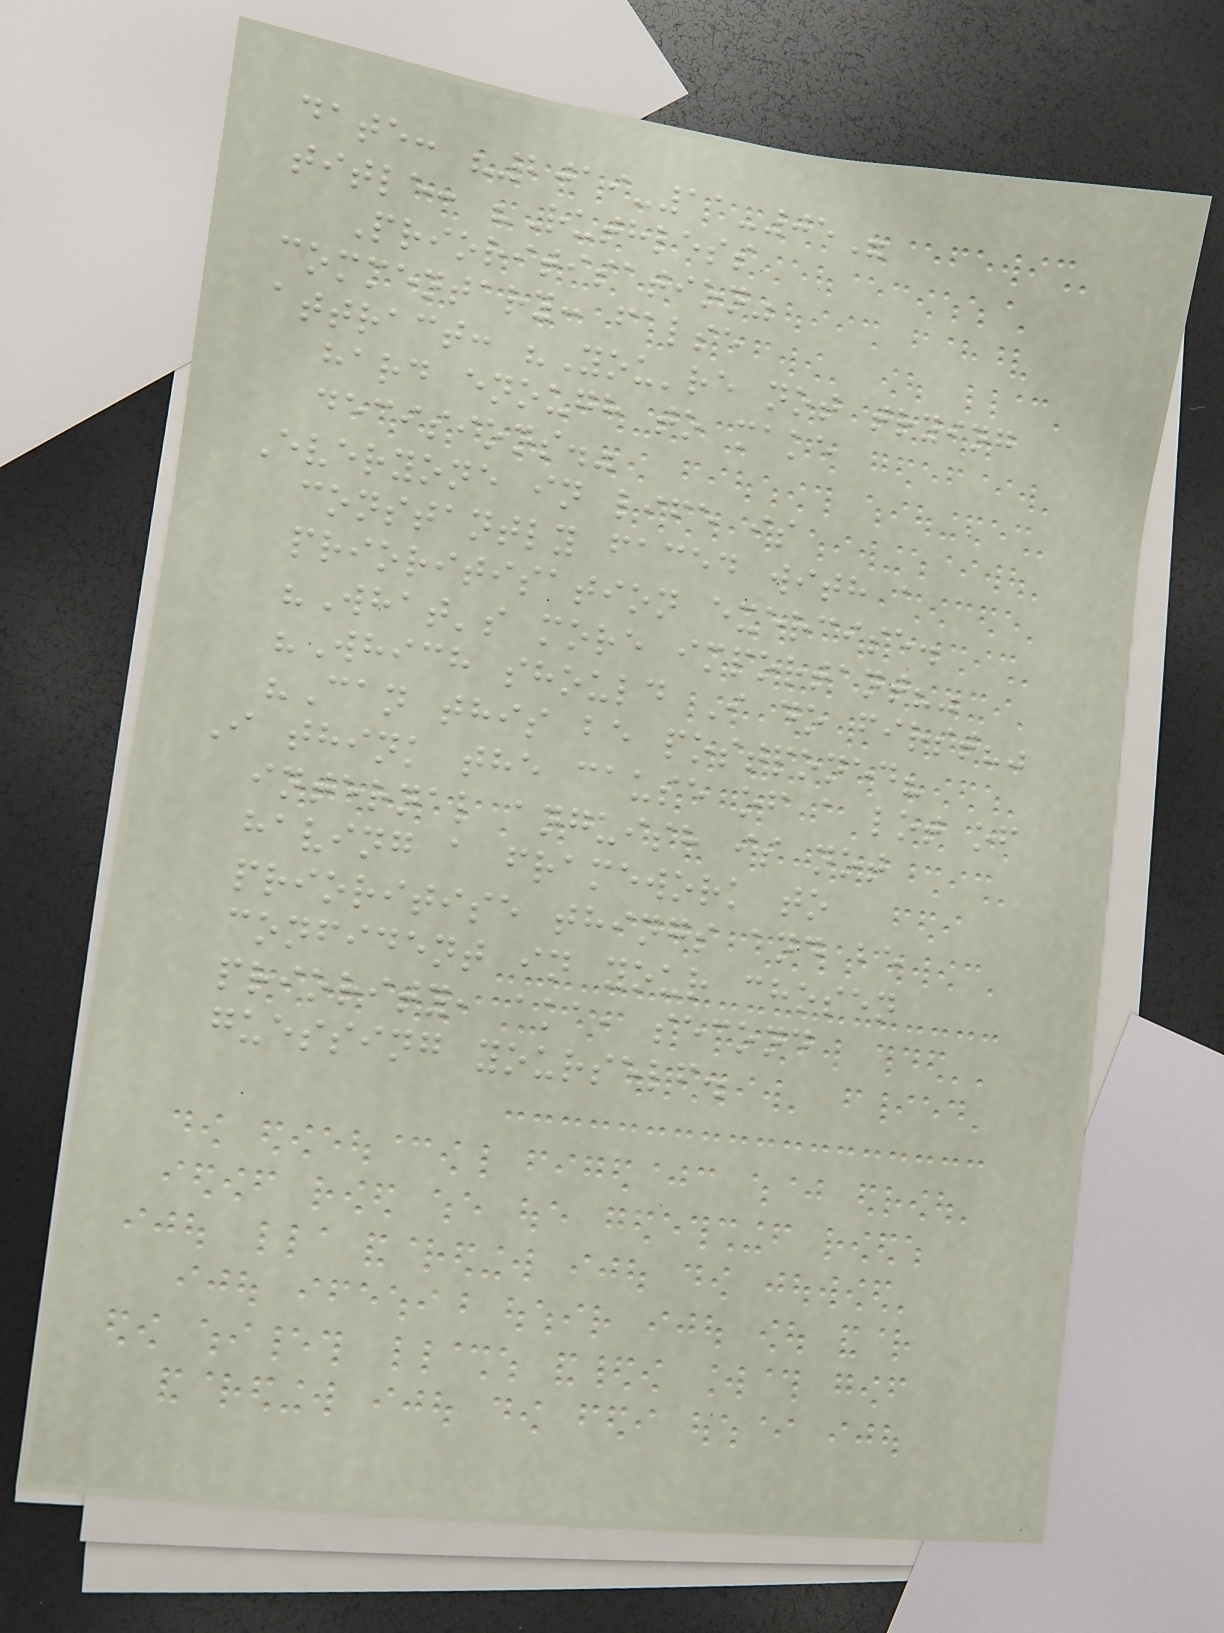date: "2019-11-05"
title: "Ruthless
Prioritisation"
commentary: false
attract: "You're not trying
hard enough to make
decisions."
Everyone in life is
constantly faced with a
prioritisation exercise.
"What's more important?"
"Which should I do first?"
"Can this be postponed?
I think the cause of a lot of
internal anguish is not
having a framework to
prioritise things and be
confident in your chosen
priority, aka, second
guessing yourself.
